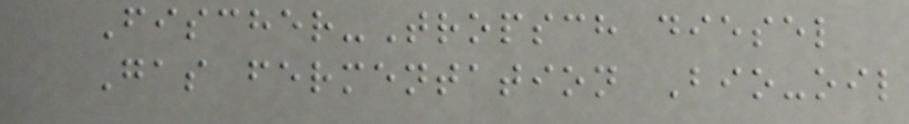Fischer-Tropsch diesel
Gas fermentation Bio-oil
